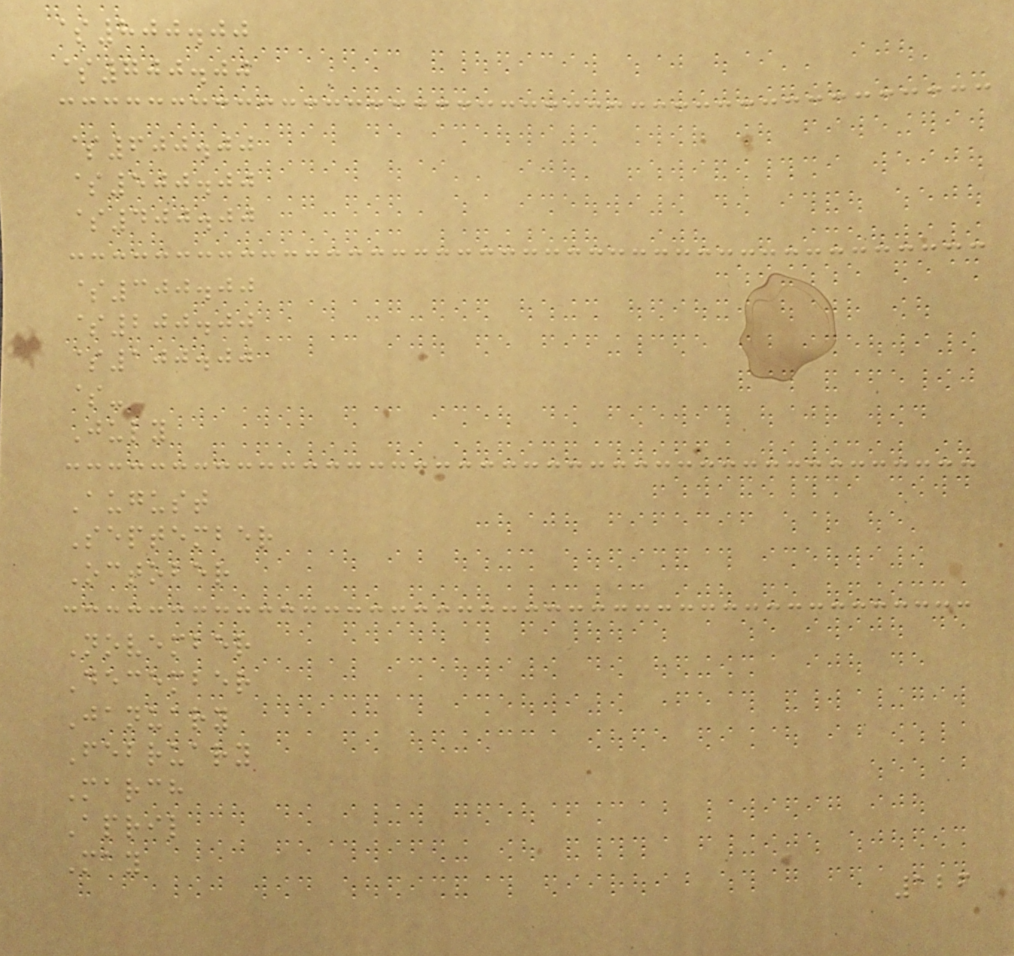$800.00
$700.00
$600.00
$500.00
$400.00
$300.00
$200.00
$100.00
$-
July
August
September
October
November
December
January
February
March
April
May
126
